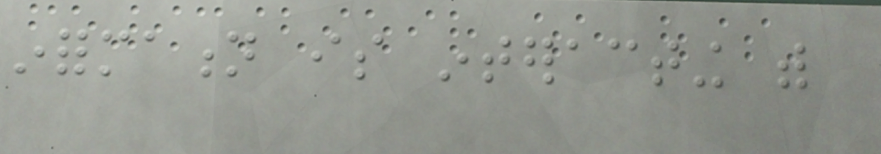information is interacting with
